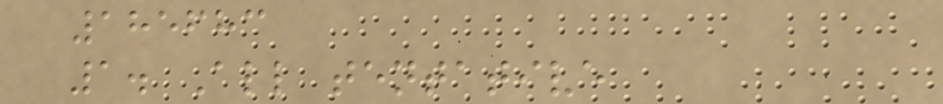185683
1. All tentative
